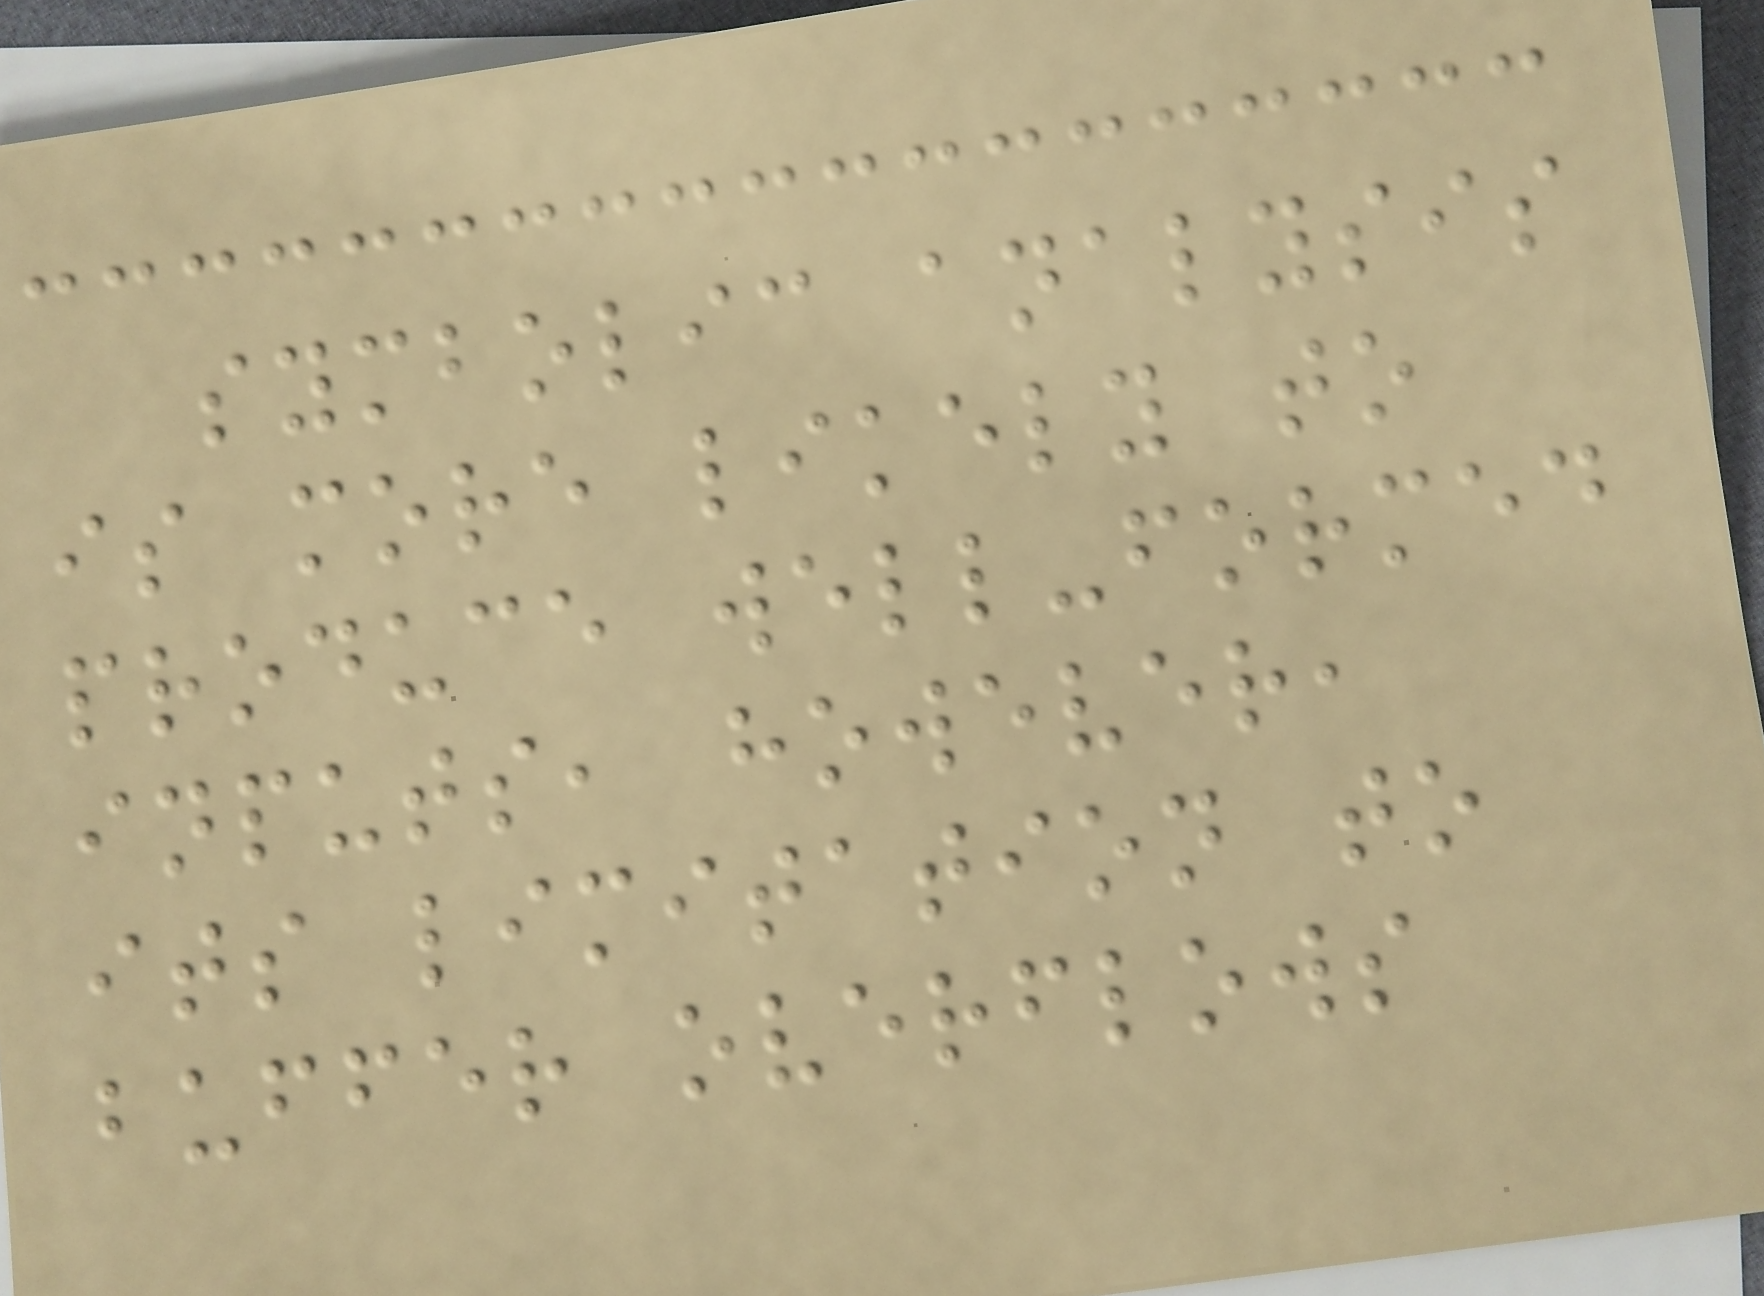symbolic analysis
is more likely to
produce well-formed
inputs, however,
its limitation to
buffer overflows
